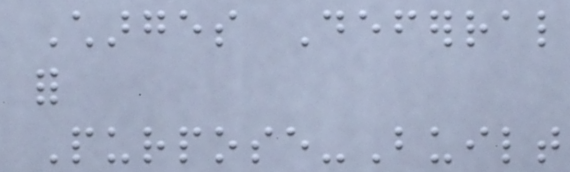Charges Deferral
for
Purpose-Built
